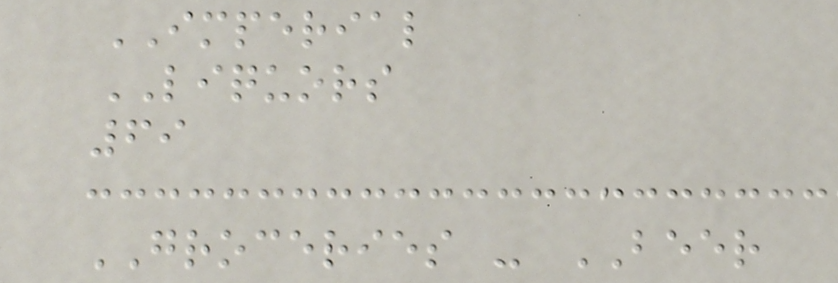IMPERIAL
LIQUORS
69
GROCERIES - BEER
